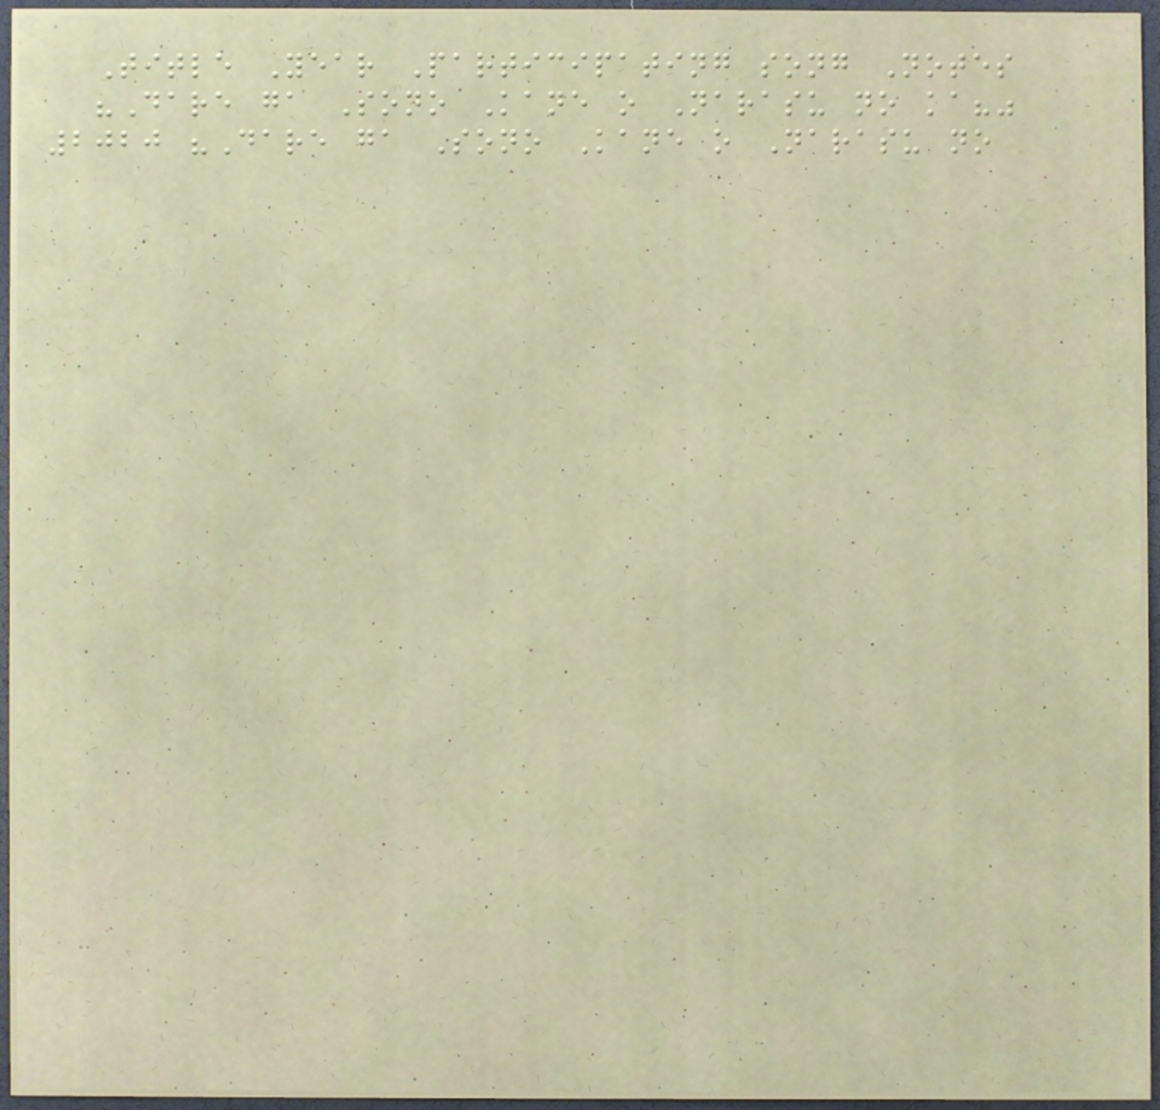Title Year Participating song Notes
"Dare ga Sono Kane o Narasu no ka?"
2020 "Dare ga Sono Kane o Narasu no
